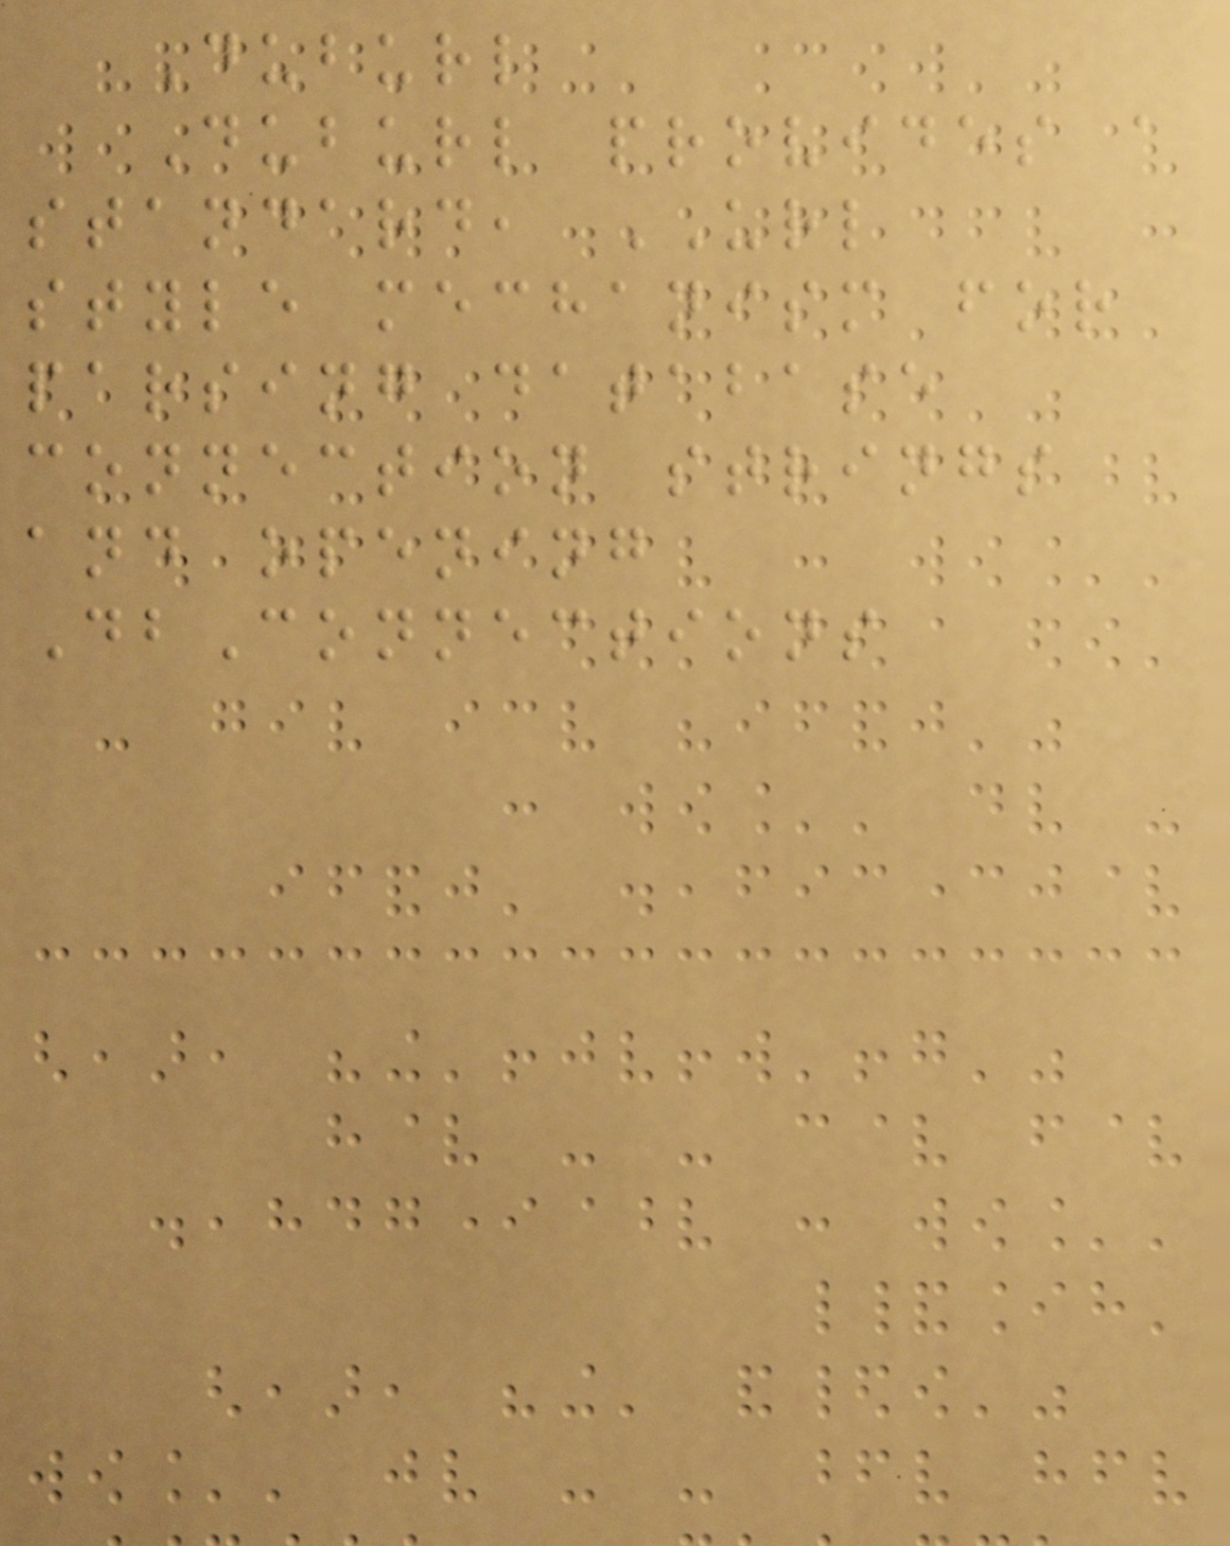Duburl
Duburl provides a
standard, URL
style mechanism for
parsing database
connection strings
and opening
DbConnections
